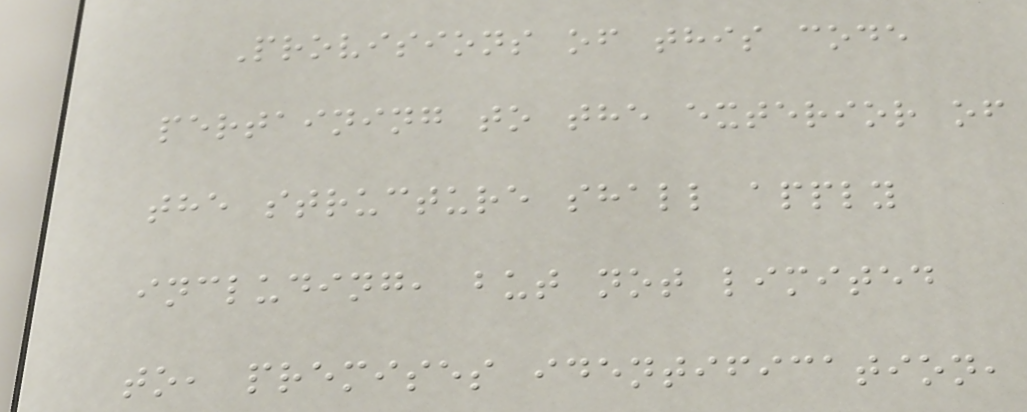Provisions of this code
pertaining to the exterior of
the structure shall apply
including, but not limited
to, premises identification,
